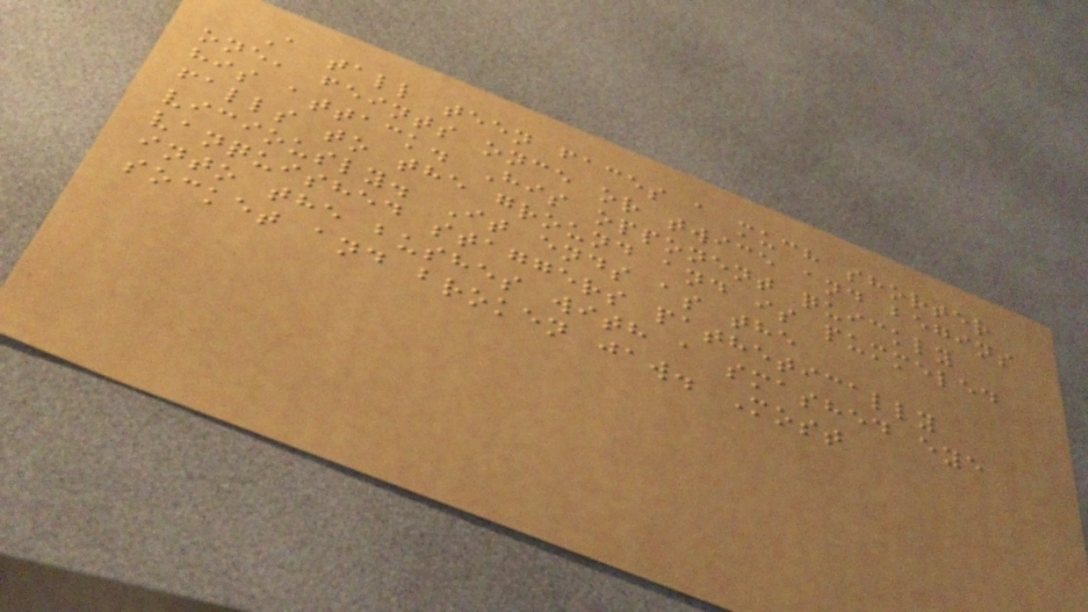A tall teen faces a much shorter
one, feints once or twice and begins
his attack. His opponent quickly
falls to the ground and is pummeled
viciously. It ends as the
vanquished staggers pathetically
into the bushes with a smashed eye
socket and broken jaw. Most
